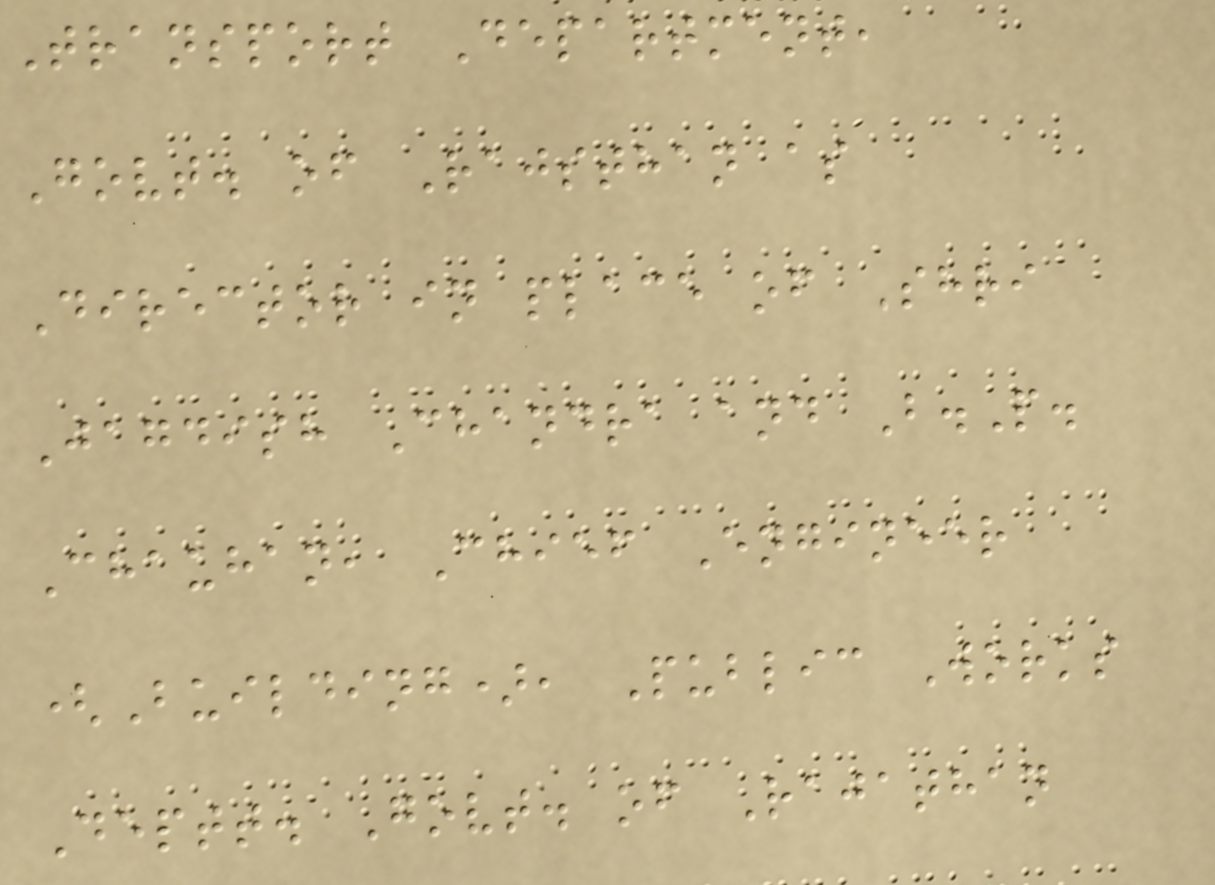Transport Department,
Govt. of Rajsthan as
Director in place of Shri
Jagdish Chandra and B.P.
Chauhan, Chief Engineer
(Building), Public Works
Deptt. Govt. of Rajathan
